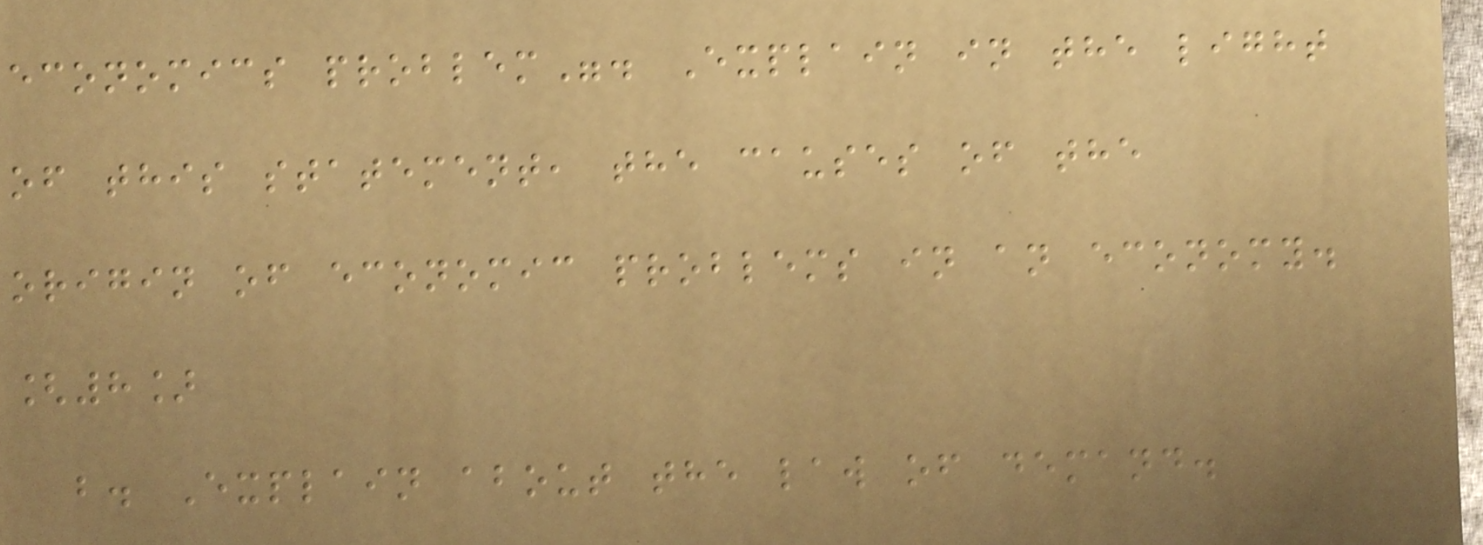economics problem". Explain in the light
of this statement, the causes of the
origin of economic problems in an economy.
[8]
b. Explain about the law of demand.
